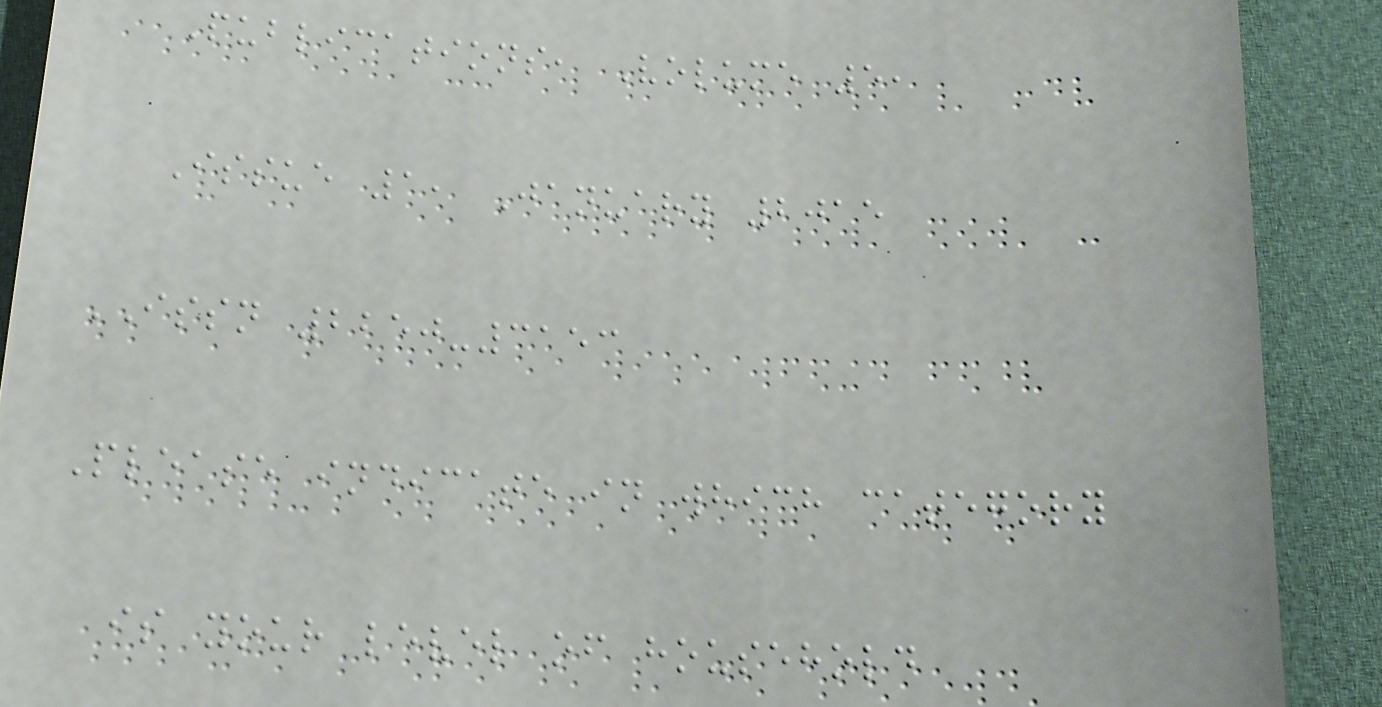Publications, Volume 5,
Issue 1, January 2015
ISSN 2250-3153
Please indicate in which category
is your level of household
